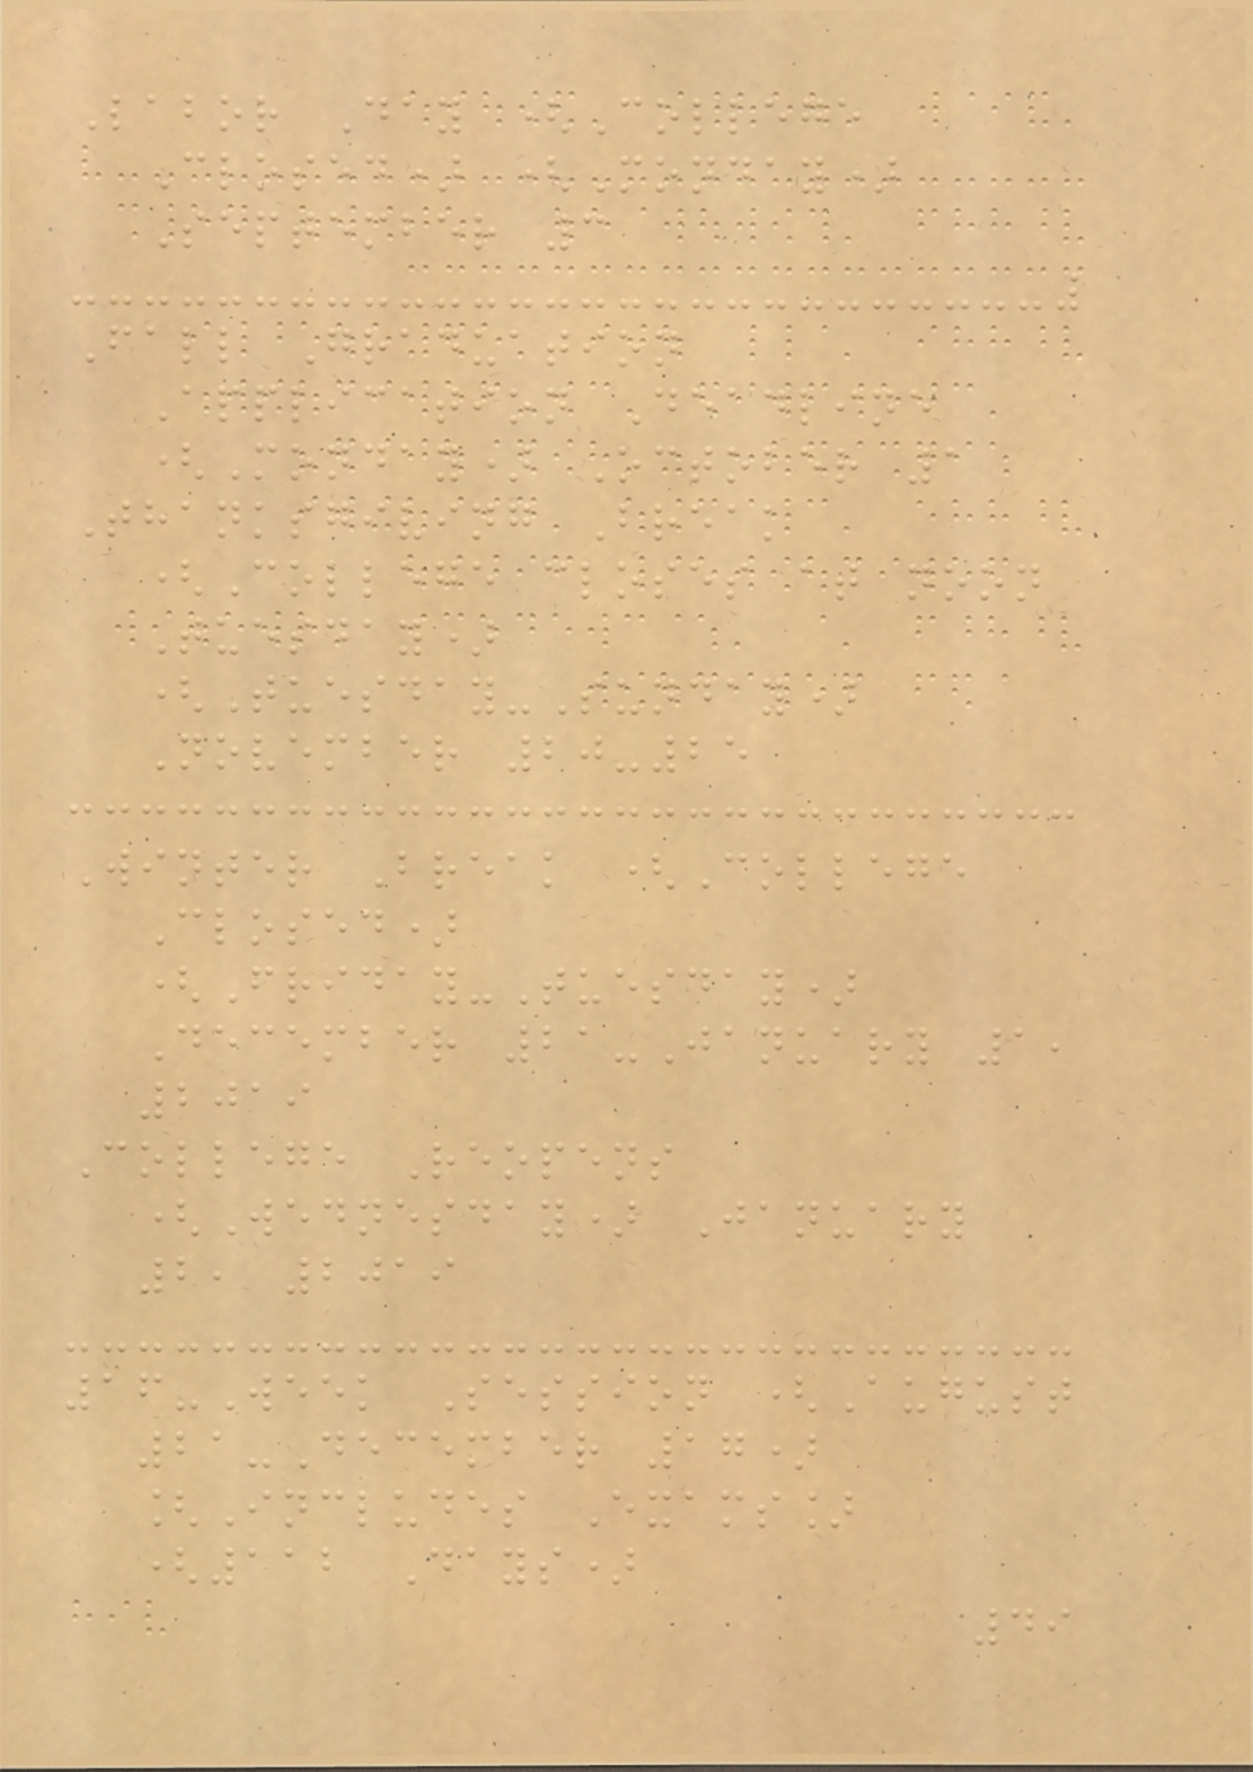Labor Day (College
Closed) (Monday)
September 3
Fall Graduation
Application Deadline
(Monday) October 1
Thanksgiving Break
(College closes at noon
Tuesday)
(Tuesday-Sunday)
November 20-25
Winter Break (College
Closed)
(Friday-Tuesday)
December 21-January 1,
2019
College Reopens
(Wednesday) January
2, 2019
16-Week Session (August
21-December 17)
[Includes Exams]
(112 Days)
49
